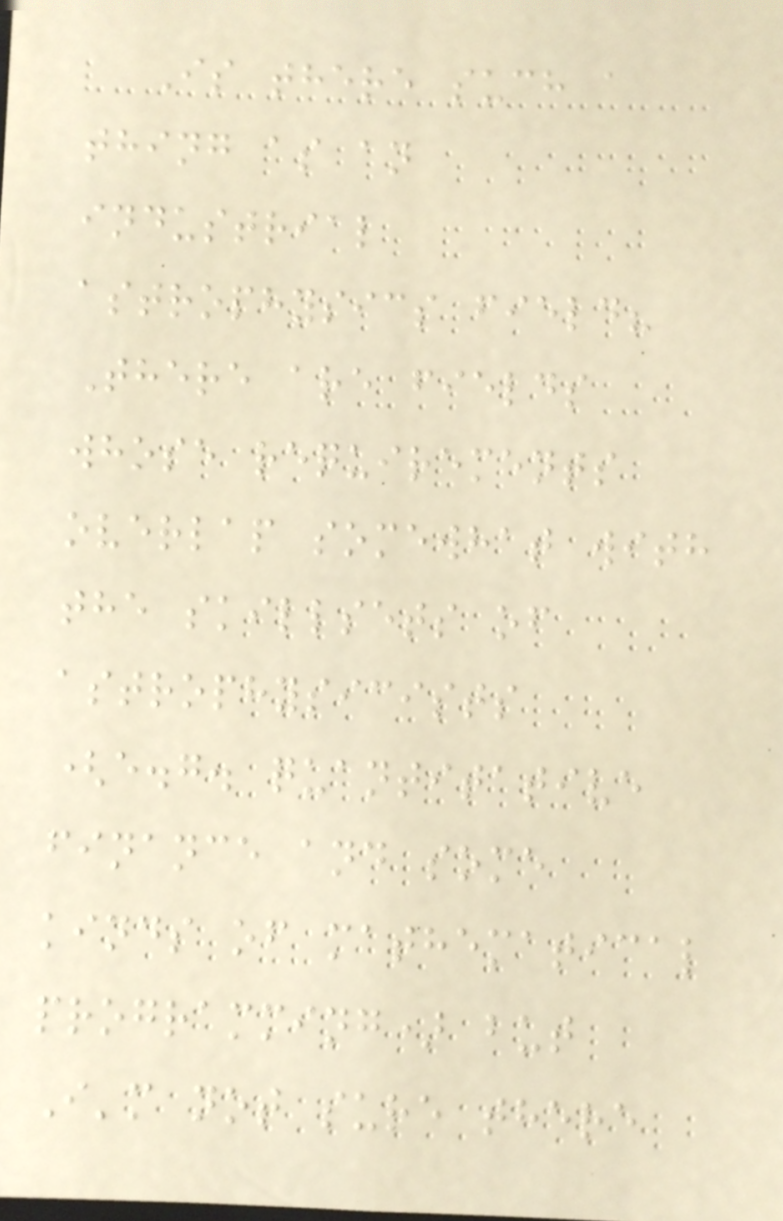Is there such a
thing as an
industrial
astrophysics field?
There are fields
whose requirements
overlap somewhat with
the skillsets of
astrophysicists
(e.g. quantitative
finance and some
kinds of mathematical
programming) but
I'm not sure there
